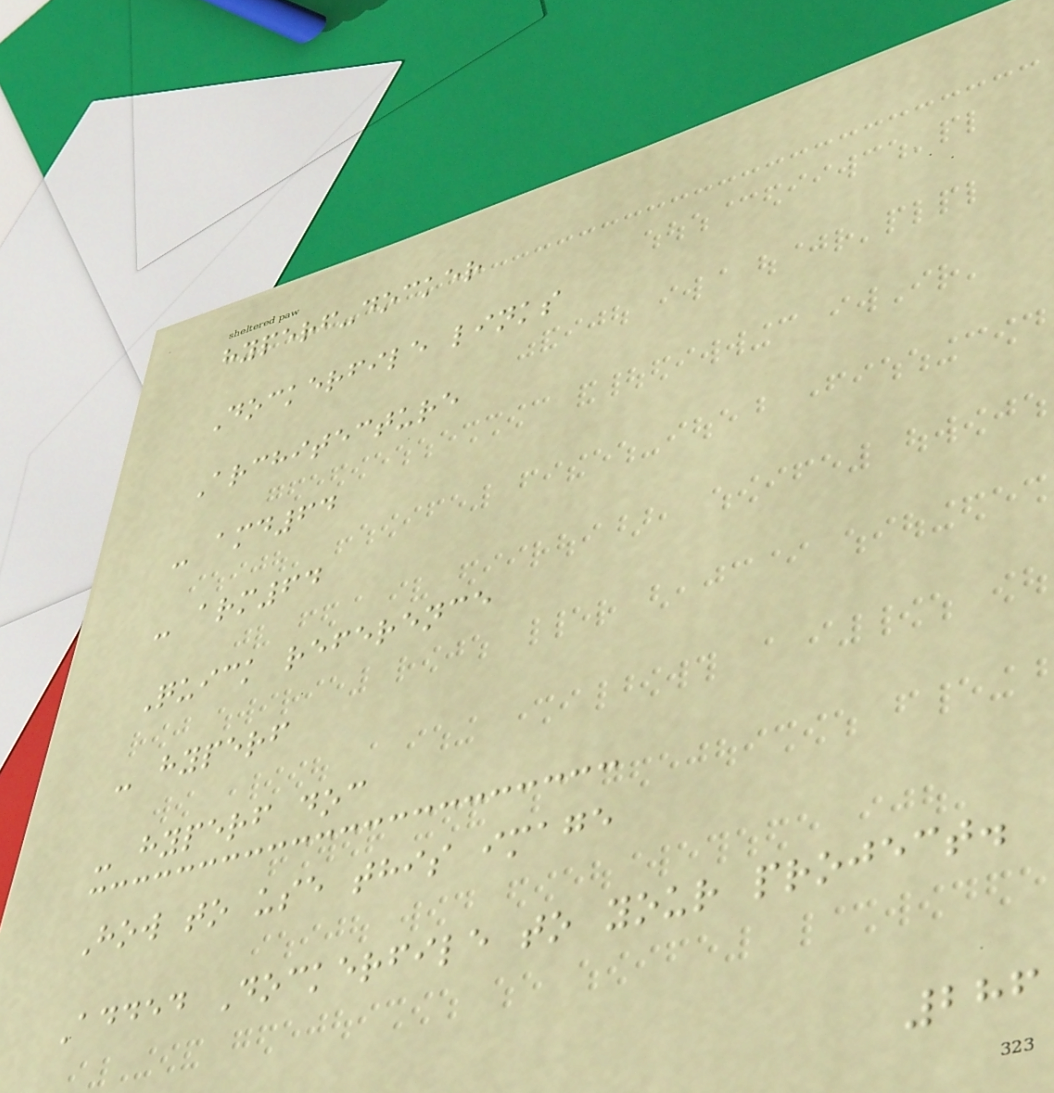hyperf-docker
Dockerfile links
Architecture
- amd64
- arm64
Quick reference
- hyperf
- hyperf doc
How to use this image
Added Dockerfile to your project.
286
